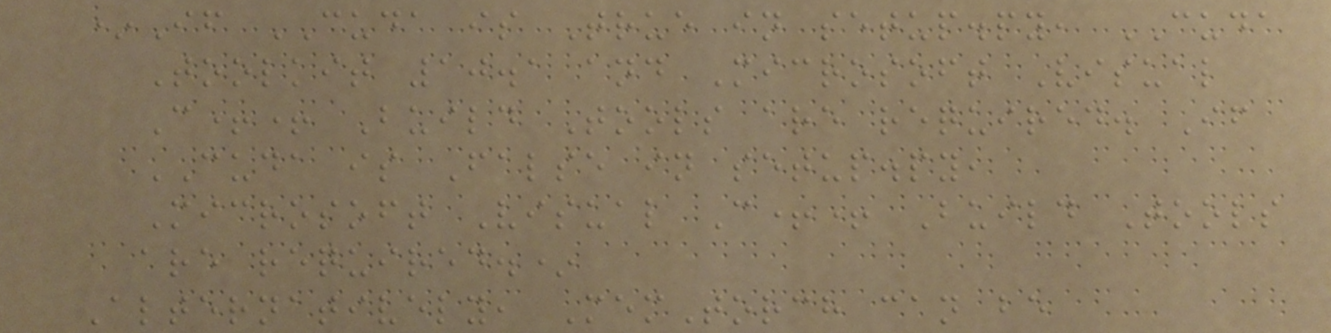*If CUDA is True in setup.py, CUDA
Toolkit 10.1 and Microsoft Visual
C++ Build Tools are required. If
CUDA is False in setup.py,
Microsoft Visual C++ Build Tools
are required.*
Alternatively, MemTorch can be
